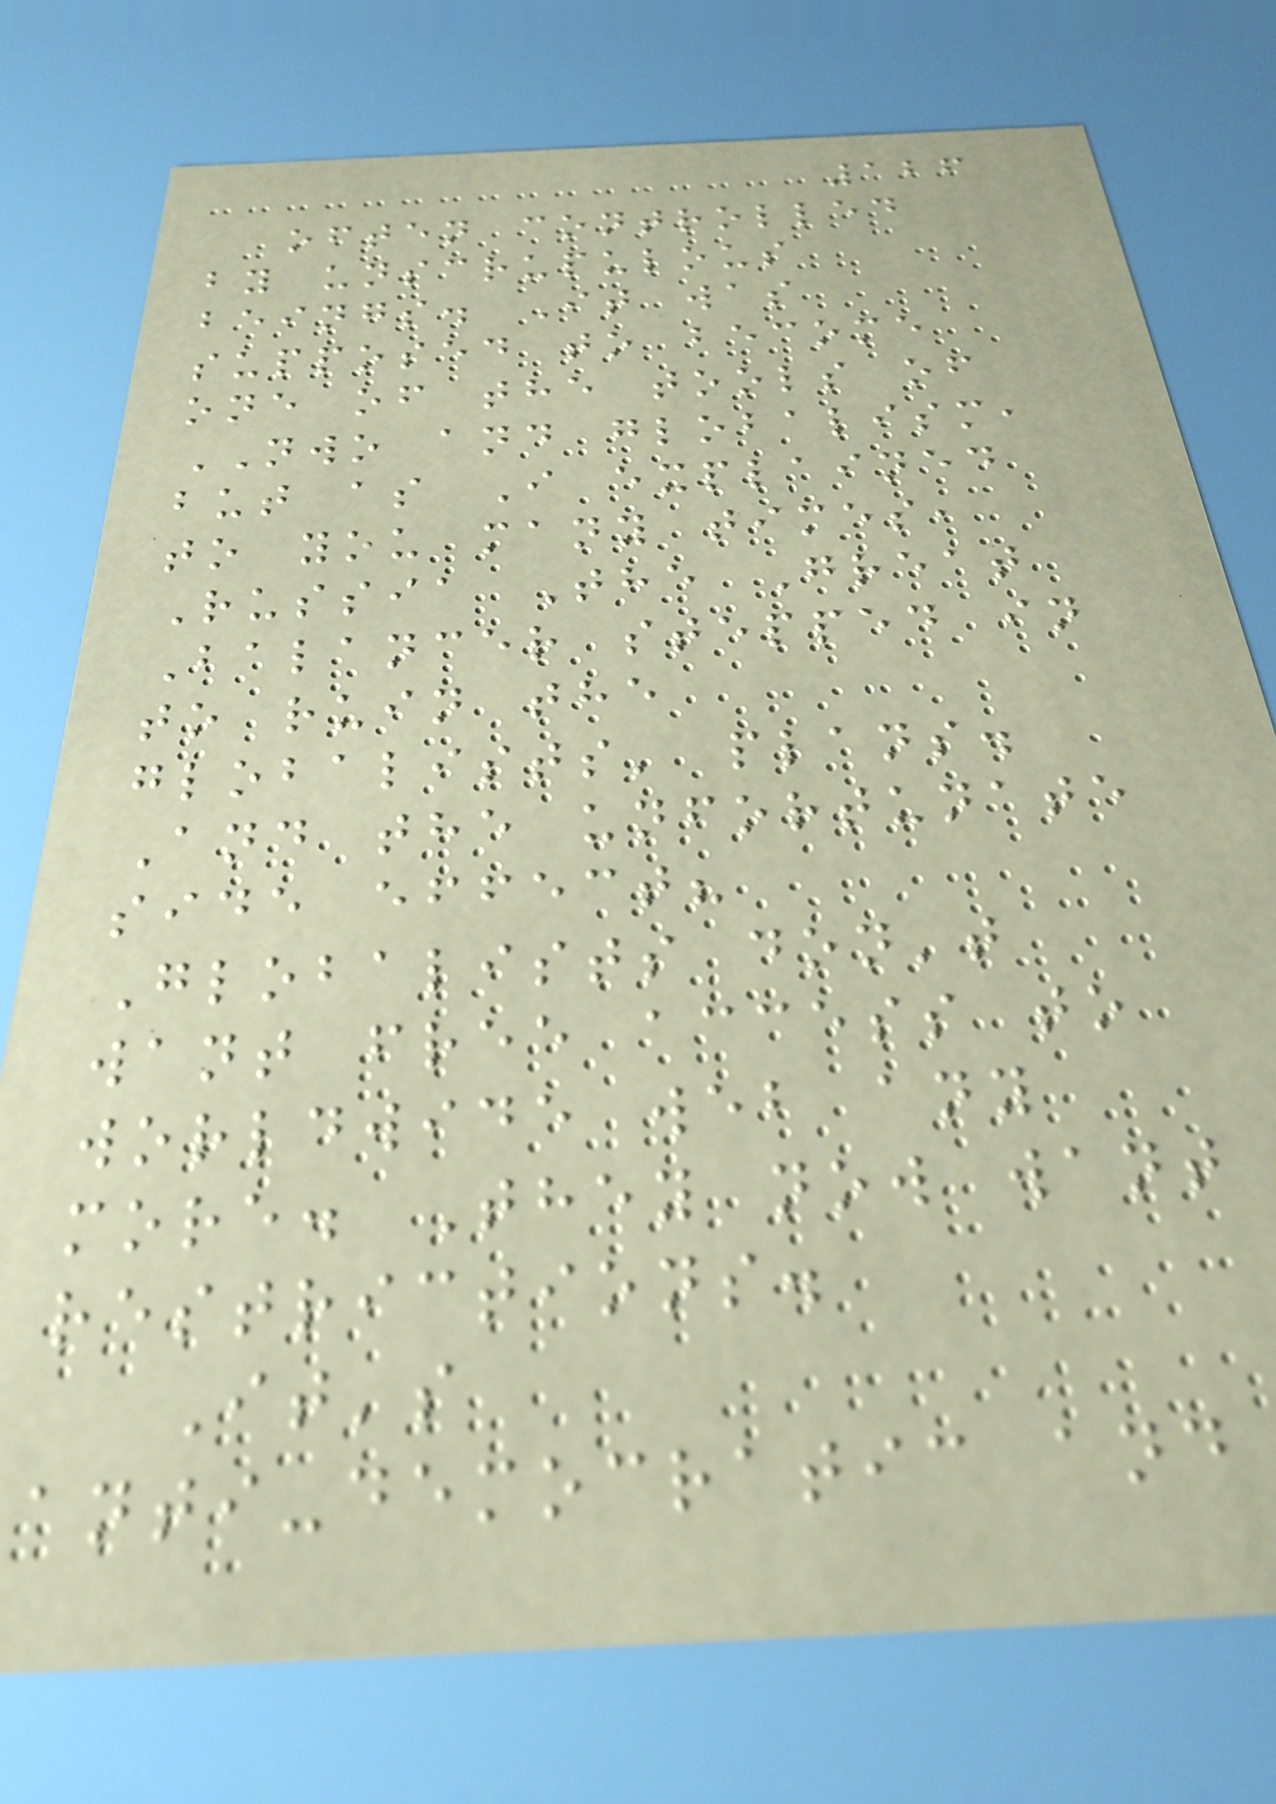126
often controlled
by unscrupulous
beings. It was
supposed to become
one of the tools of
NWO and globalism,
but as I explained
to you many times,
Russia The Great
Balancer stepped in
to ruin the
globalists' plans.
And the unfortunate
side effect?
Globalists don't
want free access to
worldwide web any
more. They now want
restrictions.
It's
anti-democratic and
